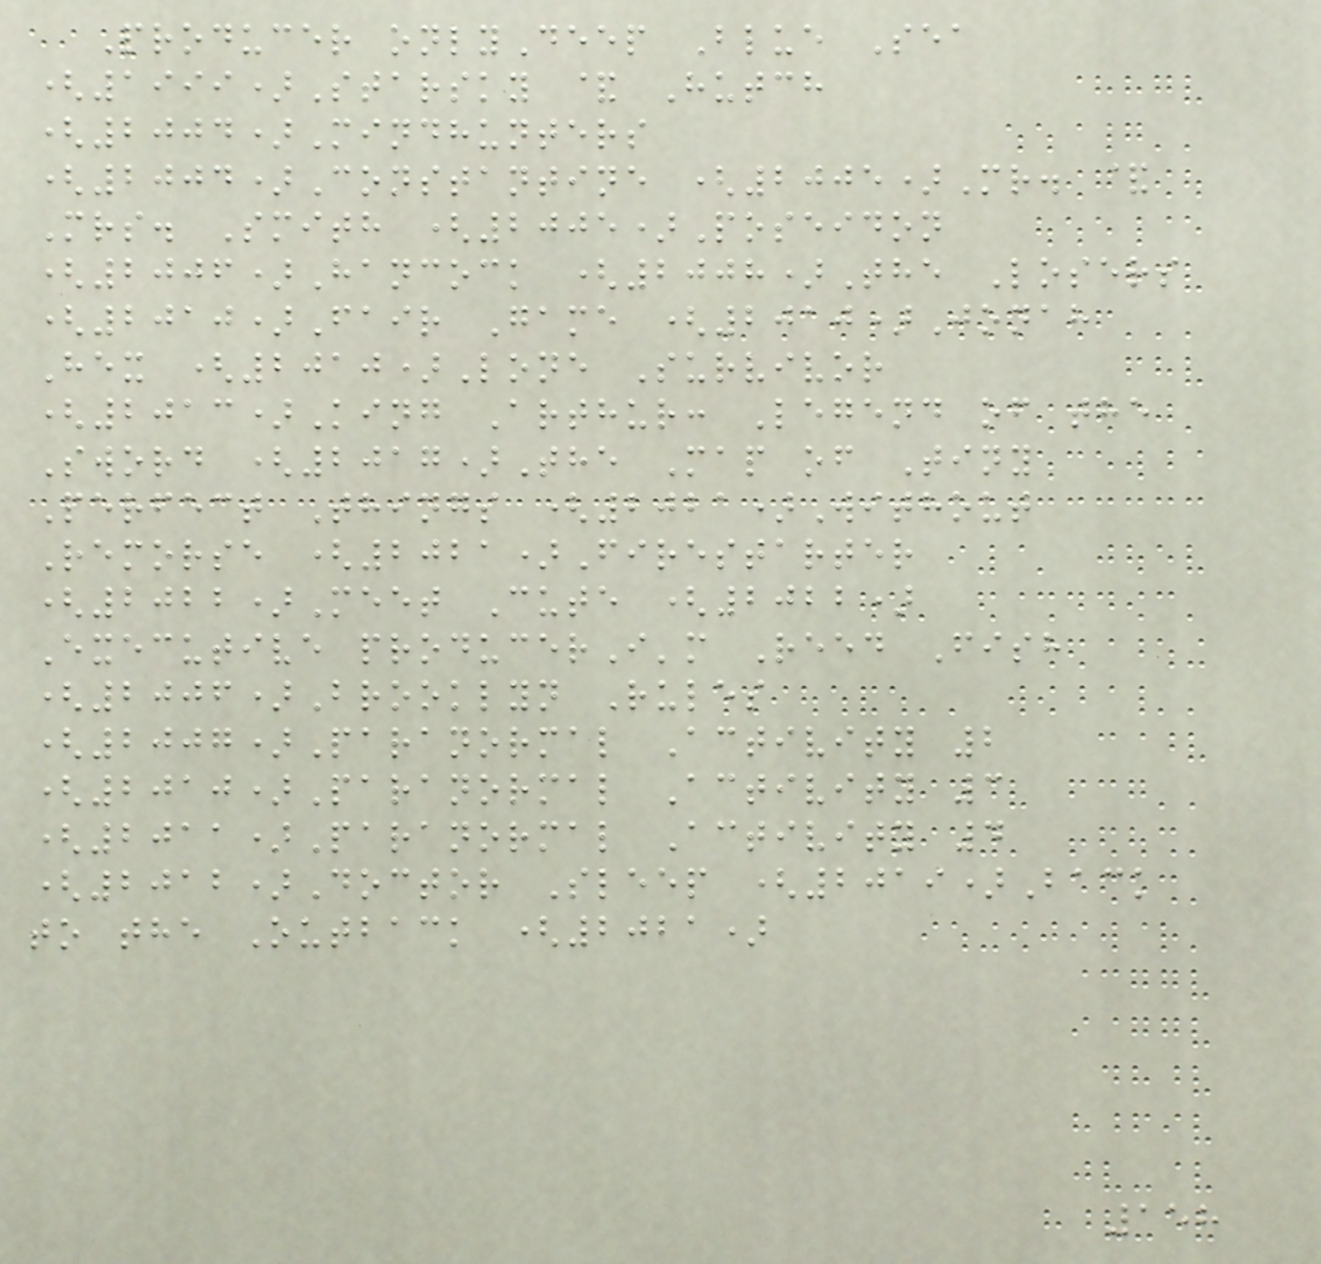Producer onlyDeep Blue Sea
(1999)Starsky & Hutch
(2004)Mindhunters
(2004)Constantine (2005)Mr. &
Mrs. Smith (2005)Poseidon
(2006)Hancock (2008)The Losers
(2010)Fair Game (2010)Jonah
Hex (2010)Lone Survivor
(2013)King Arthur: Legend of the
Sword (2017)The Map of Tiny
Perfect Things (2021)Without
Remorse (2021)Firestarter
(2022)Meet Cute (2022)
Executive producerI'm Reed Fish
(2006)Brooklyn Rules
(2007)Paranormal Activity 2
(2010)Paranormal Activity 3
(2011)Paranormal Activity 4
(2012)Doctor Sleep (2019)Back
to the Outback (2021)
158
